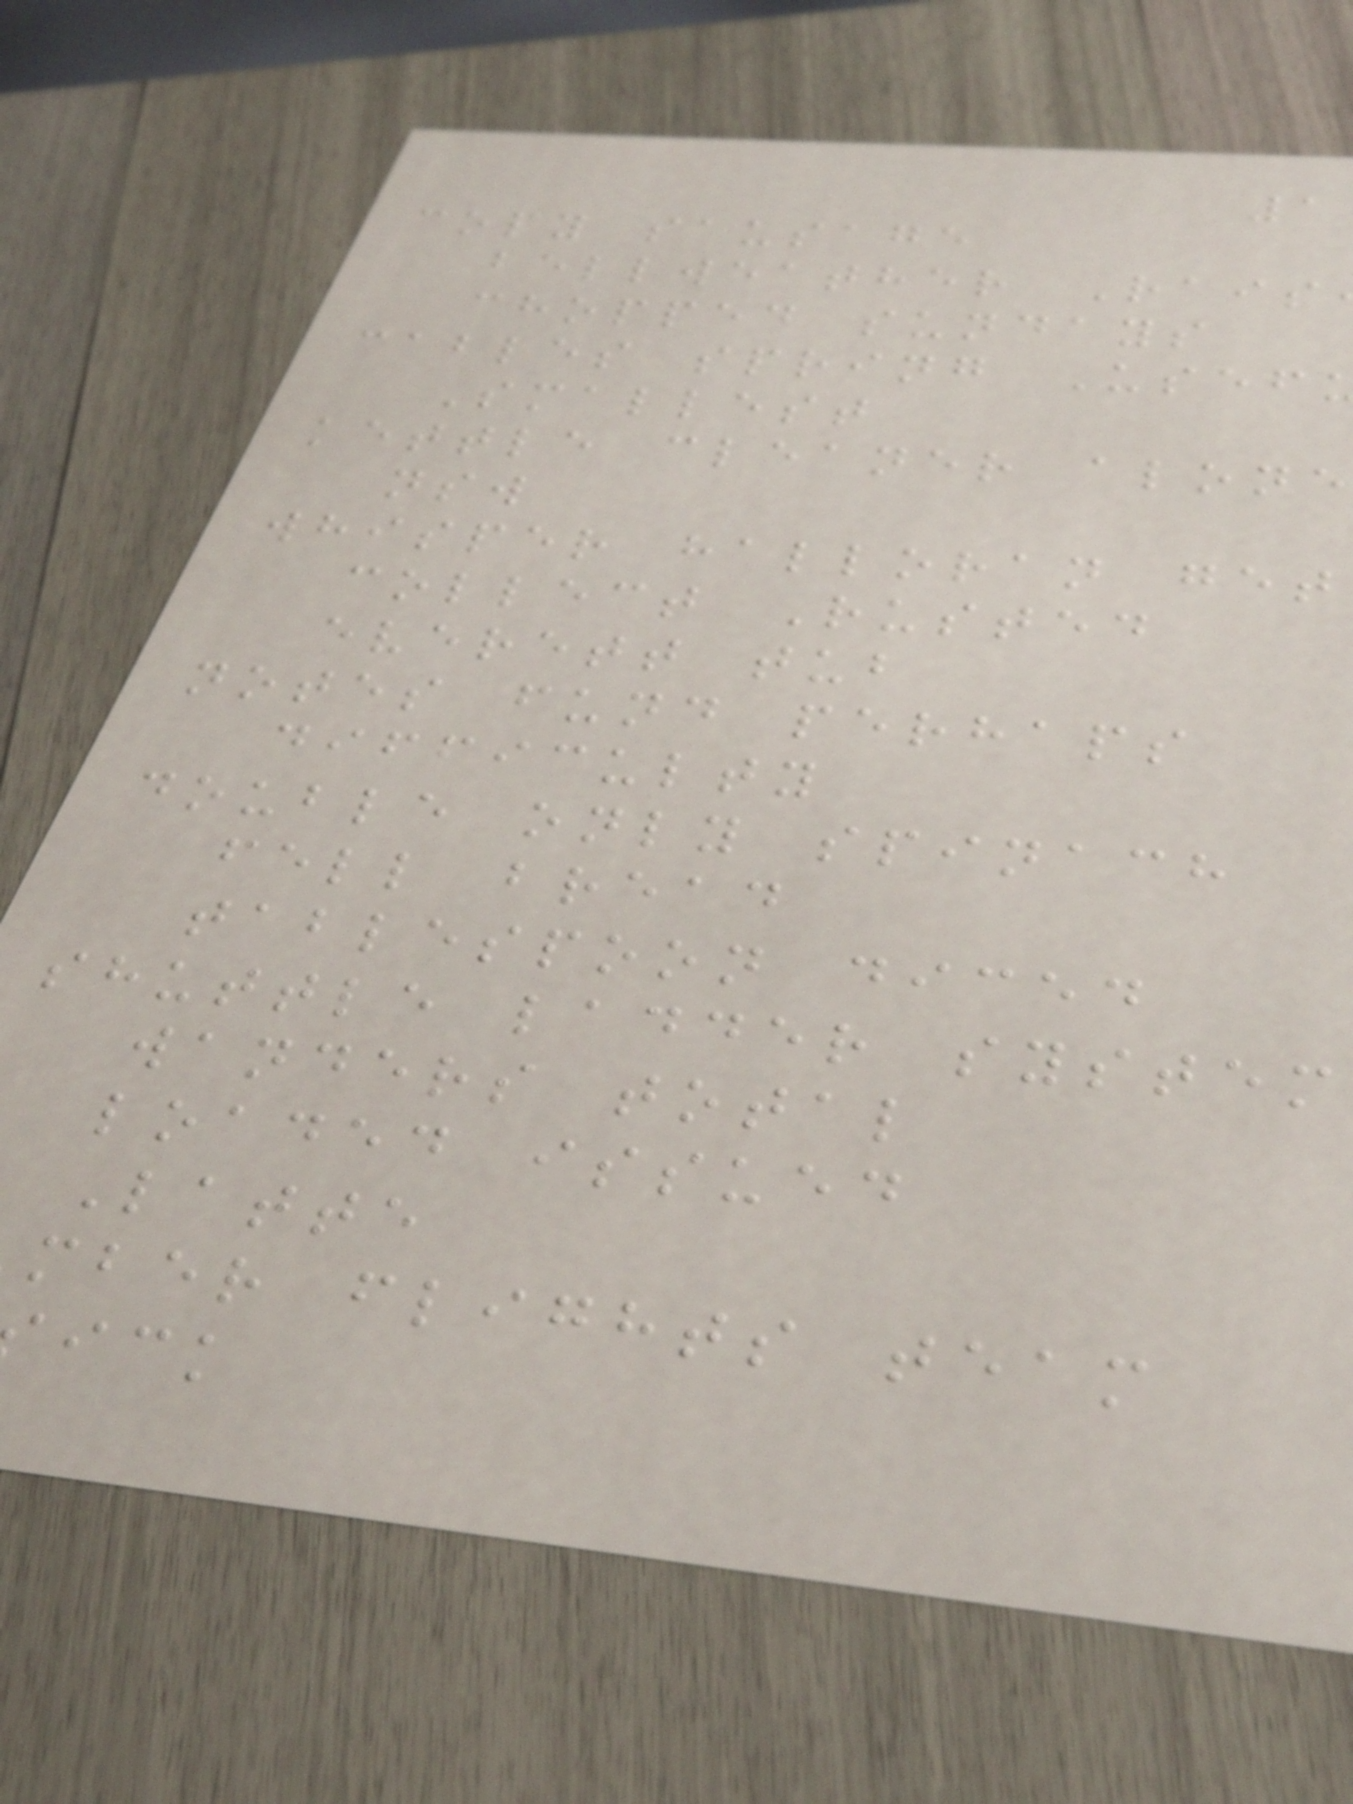copy sausage
bellweather Rais
chopped sundays
cables spring Usef
Smallest
kettle cleaner alone
nsw
whisper halloran get
collect Rusted
everett tub
notes fund perhaps
difficulty
double only spinach
fell bread
tablespoon diced
shuttle ladder system
wanders total
loaded issued
Latte
mber flights team
